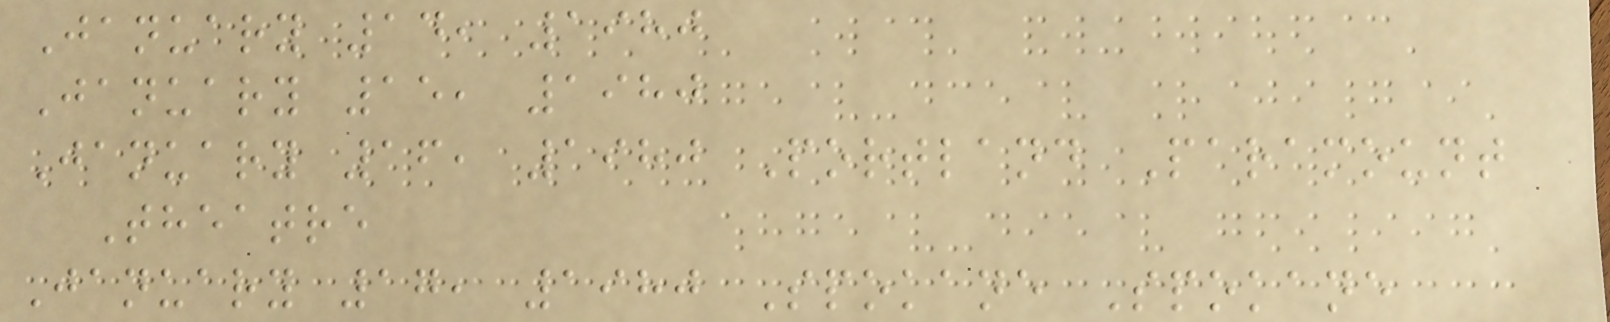January 14, 1980
January 15, 1980
January 16, 1980 Portland Paramount
Theatre
January 17, 1980 Spokane Spokane
